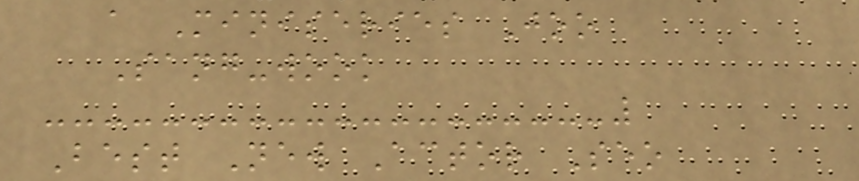a Miniseries Joo
Sang-wook
Best New Actor Seo
